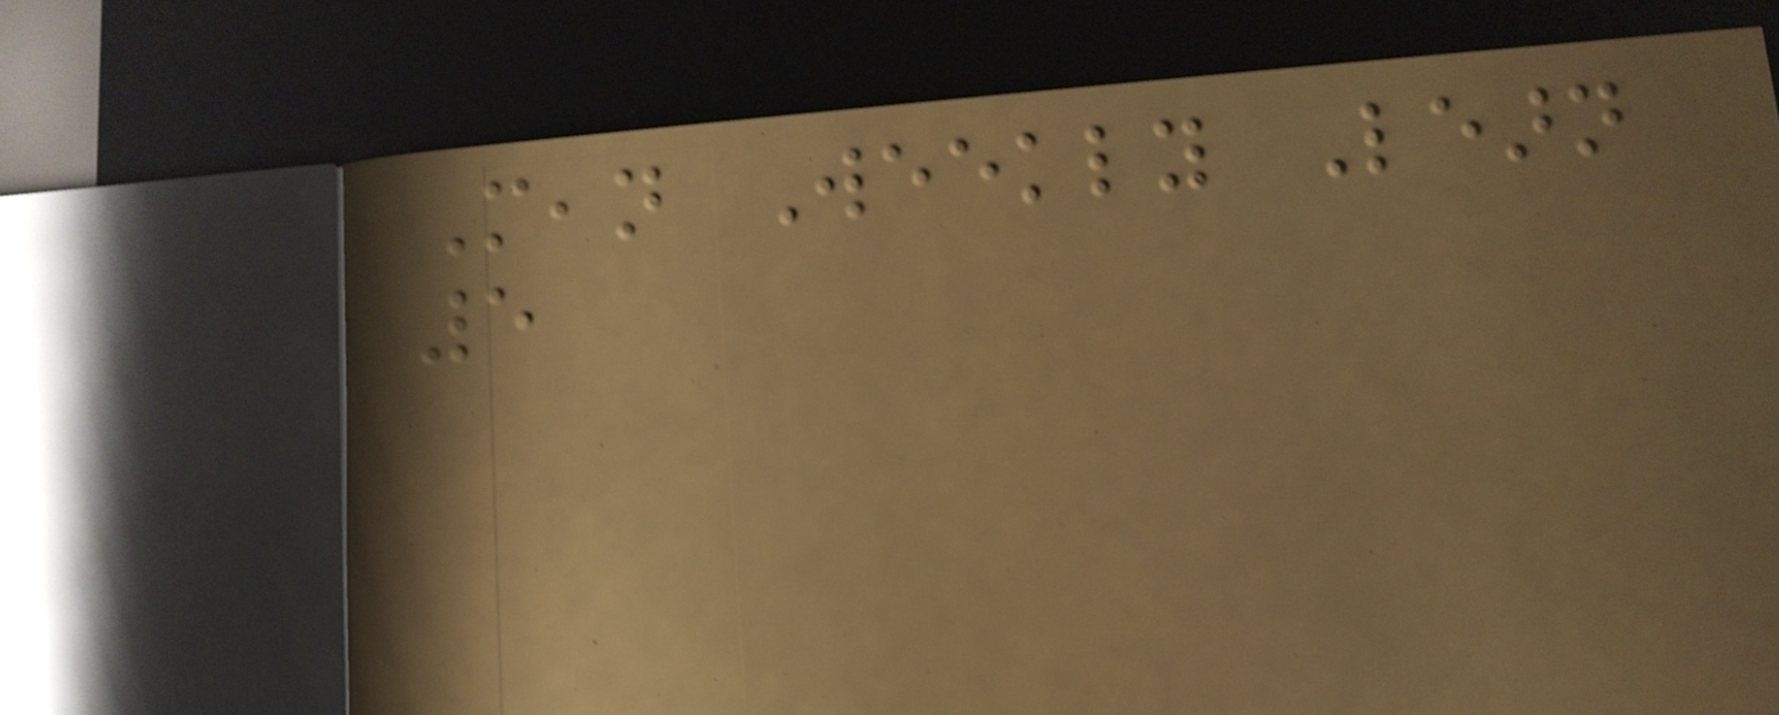Mean Weekly Learn
5
